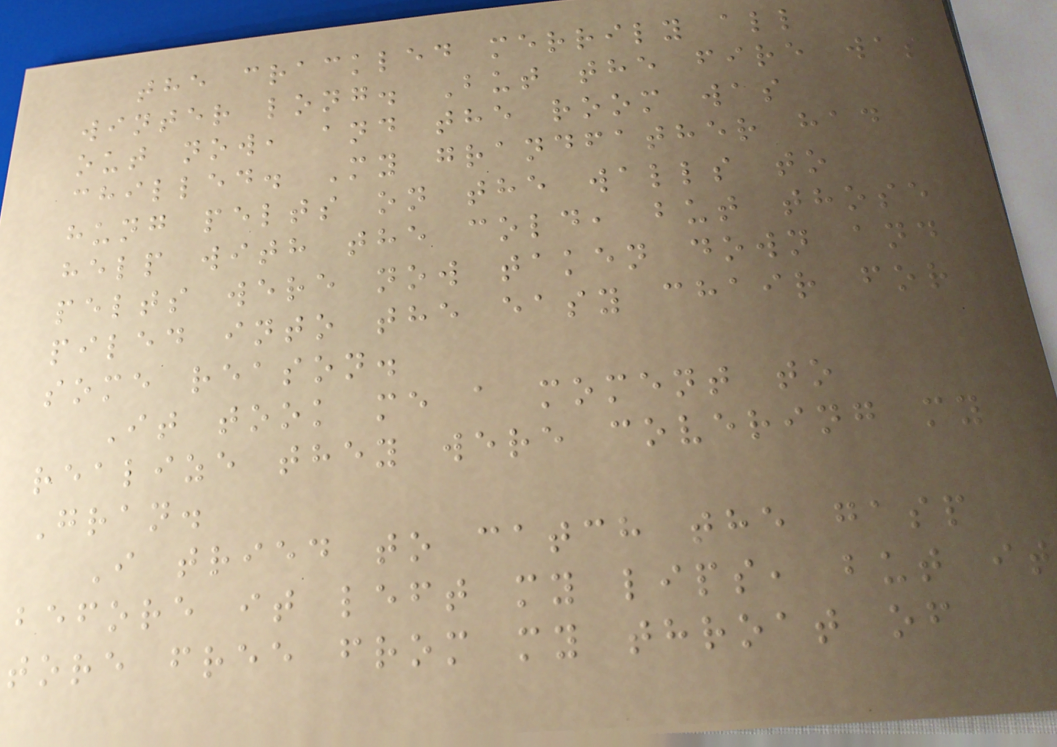the crackled merrily all
winter long. But the fire was
out now, and the room was
chilled. My grandfather had
hung pelts on the walls to
help with the cold, but those
pelts were now taken down and
piled into the easy chair for
some reason.
It took me a moment to
realize they were covering my
Gran.
I tried to catch the gasp
before it left my lips, but it
tore free from my throat of
